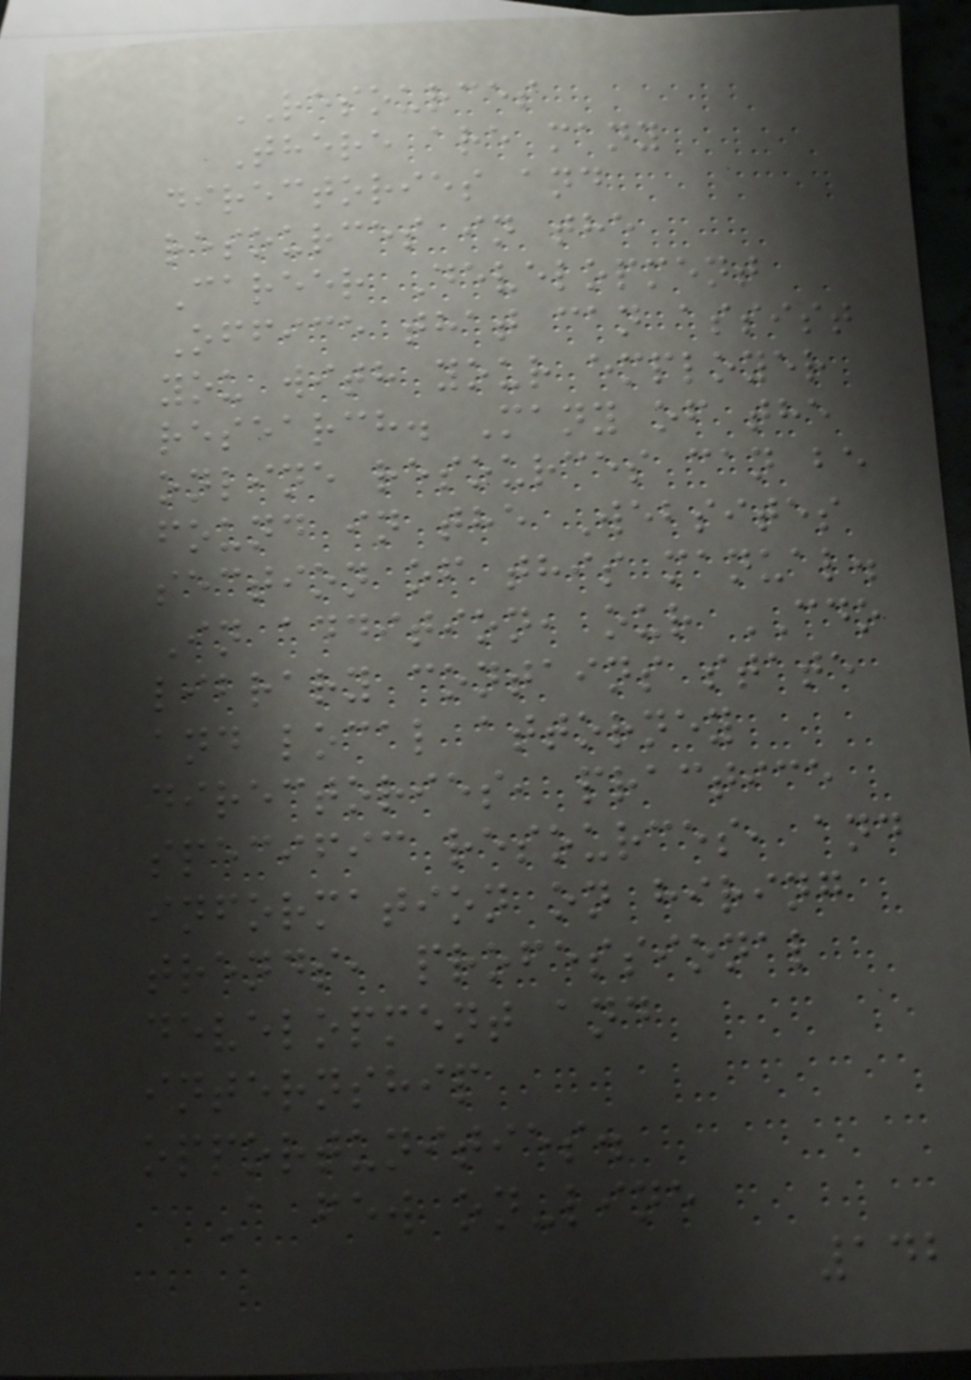RESOURCES
There are many
directories and
resources in the
Career Development
Office that can assist
you with your employer
research. Many of the
online resources can be
found in the Websites
section of this manual.
In addition, our CDO
library contains state
and local attorney
directories, practice
specific resources, and
information on hiring
trends, professional
development and
internship
opportunities.
A few on-line
142
